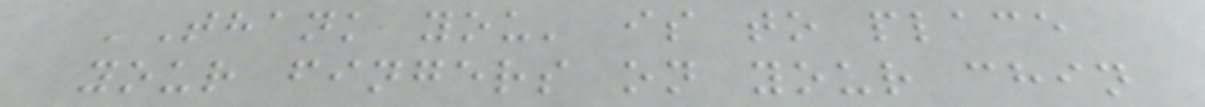'Thank you' is to place
your fingers on your chin
